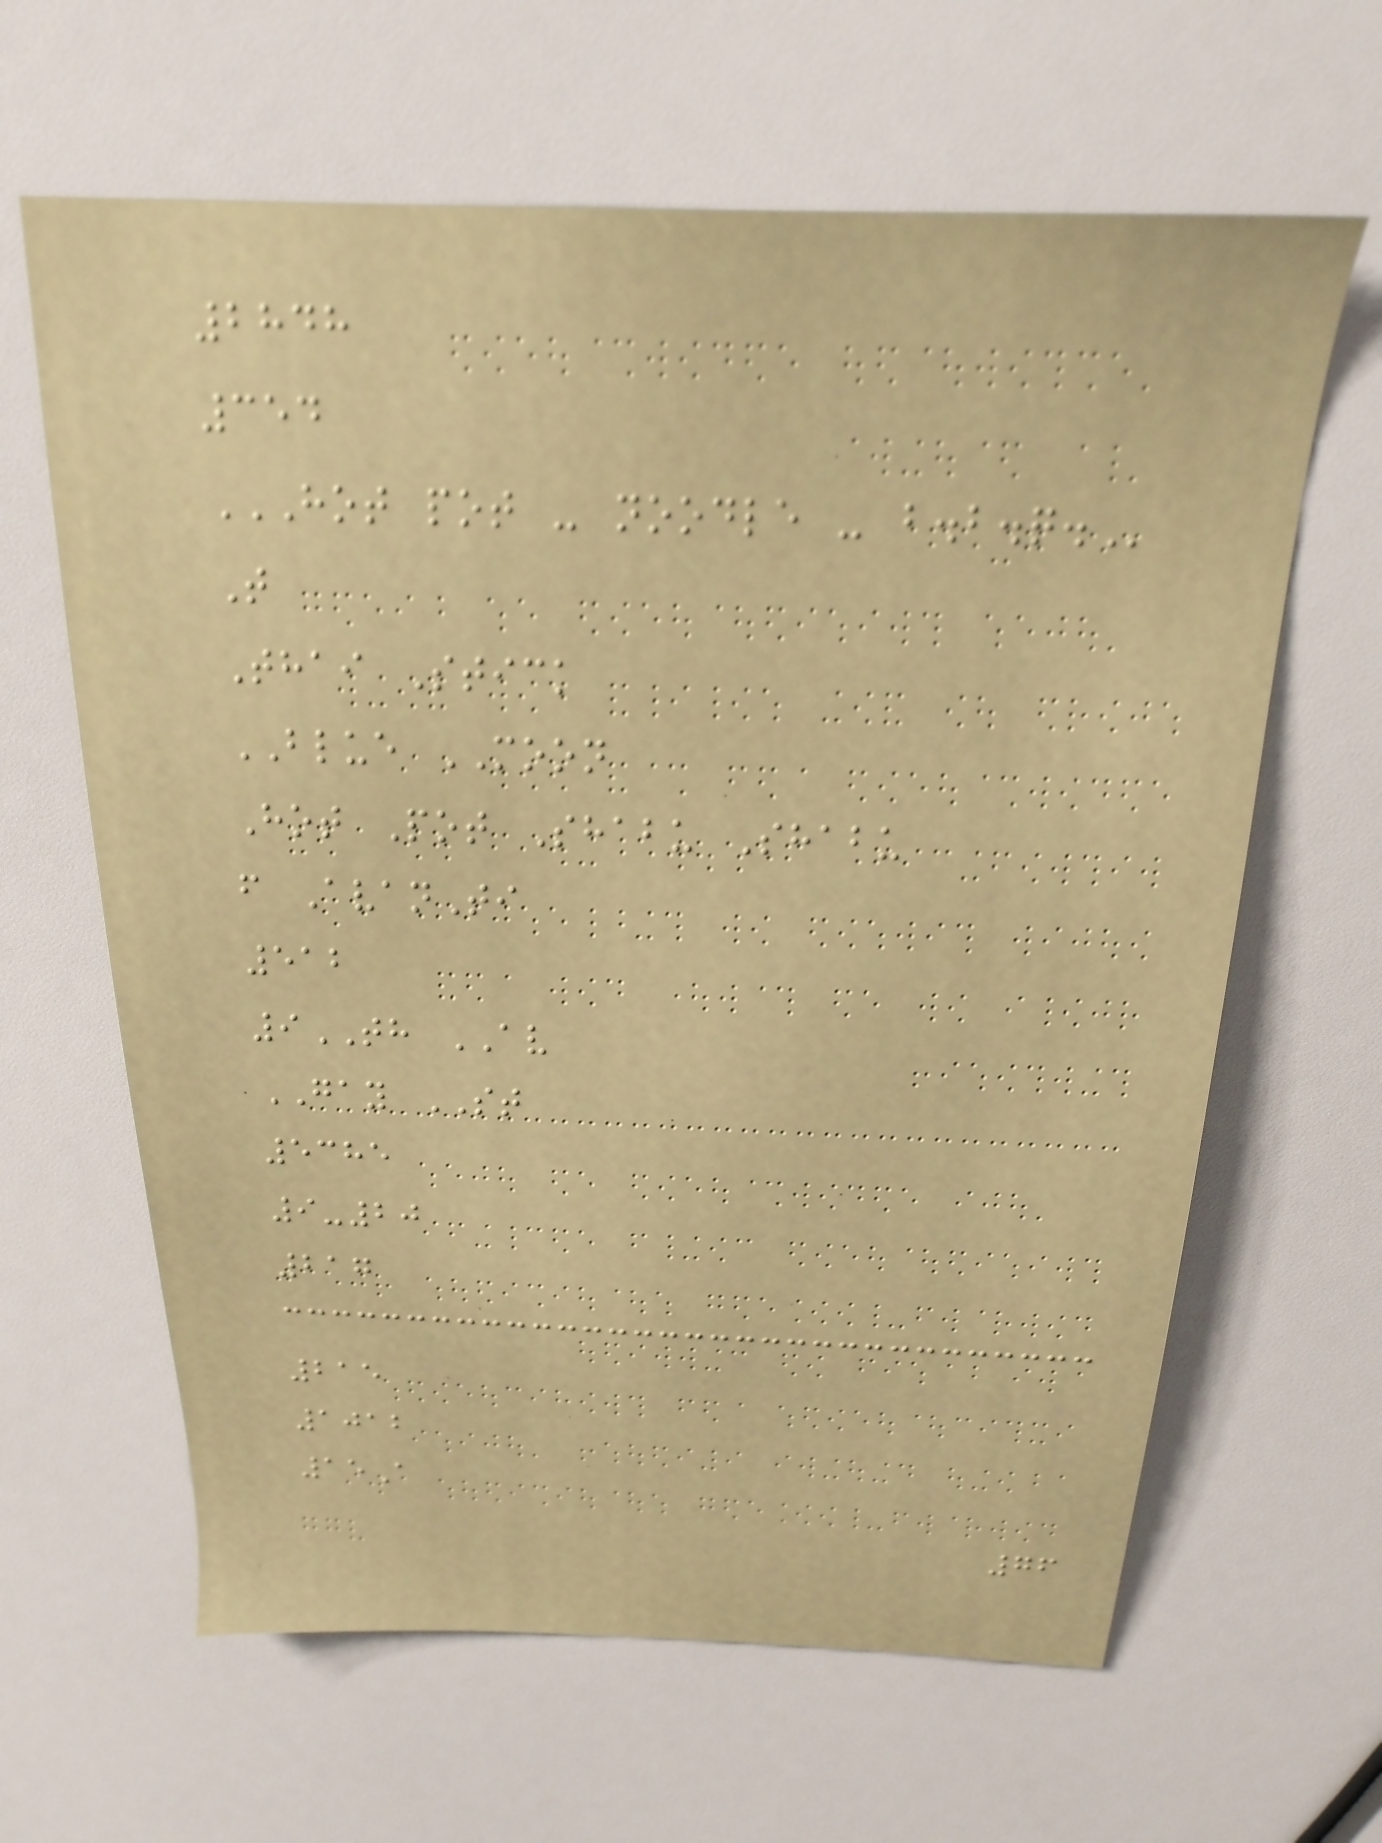2848
354
HOT POT - NOODLE - B.B.Q.
T
Thai Stick
BLUE MOON
Hot Pot Shabu Shabu
f AvanTi
512
9TH AV
GAY ST
5385
9-20
217
215
1012
15A
76
